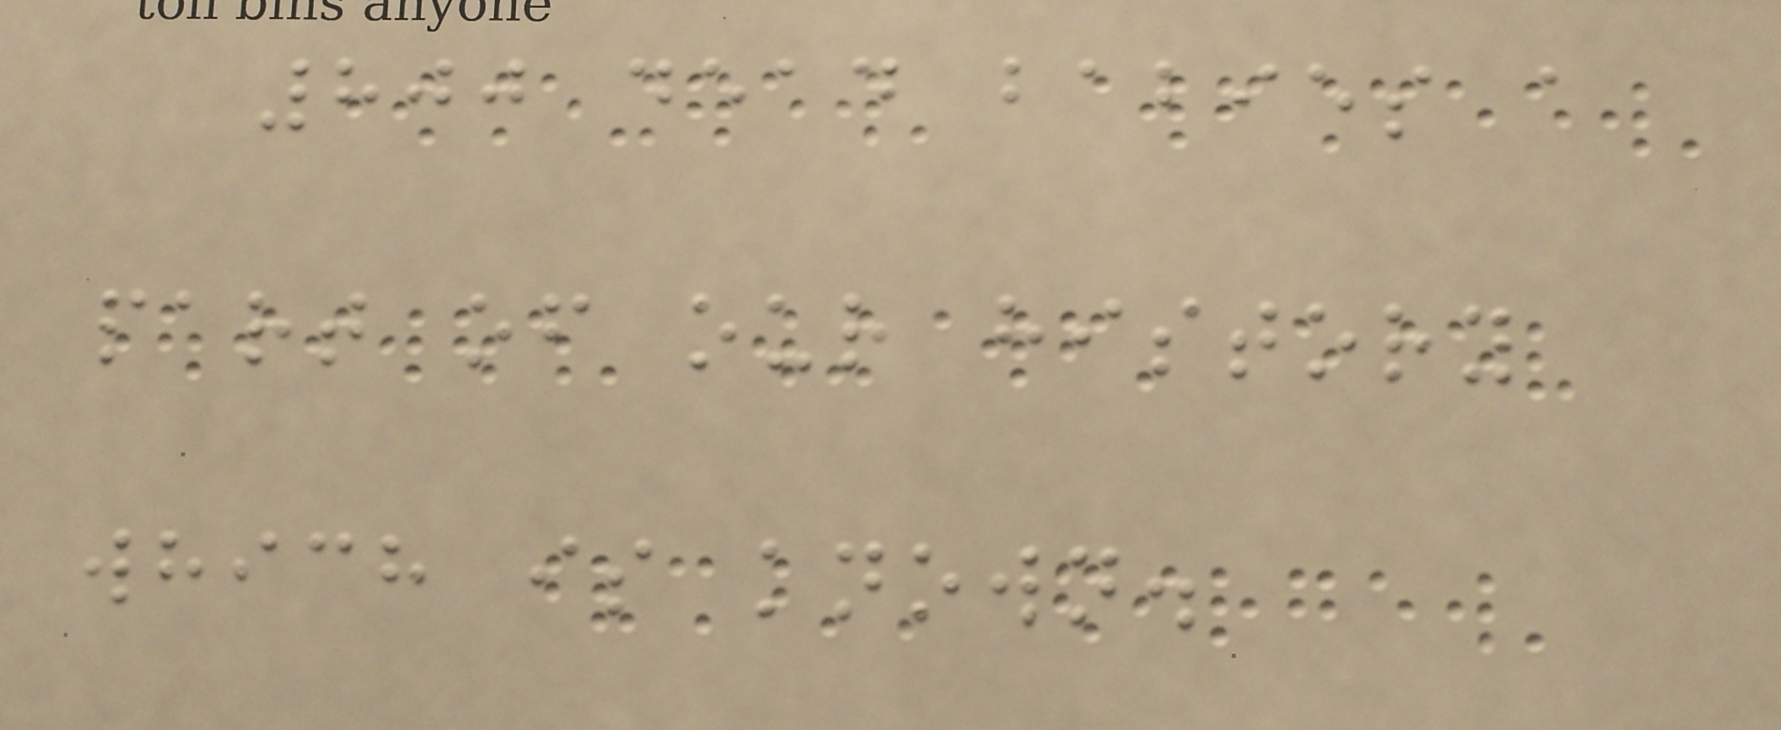800 dead babies a
part of our history
which is known.
